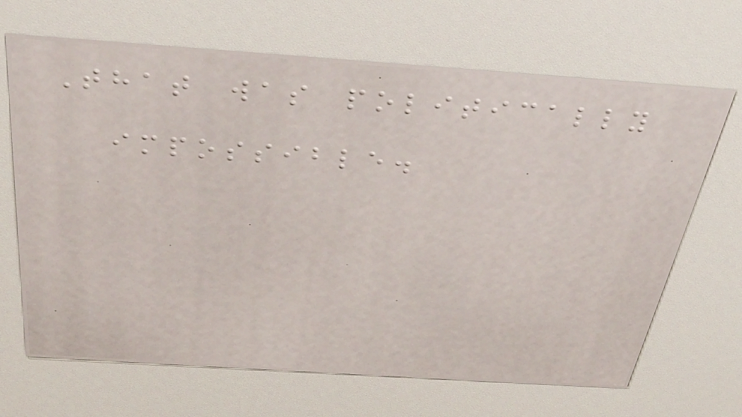That was politically
impossible.
